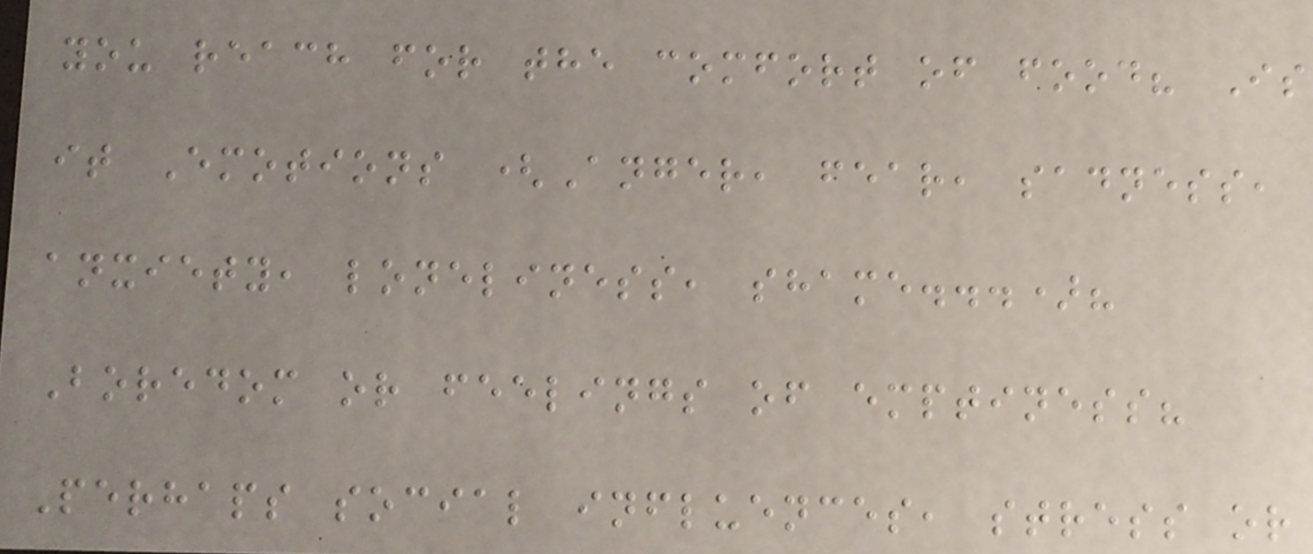you reach for the comfort of food? Is
it Emotions (Anger, fear, sadness,
anxiety, loneliness, shame...)?
Boredom or feelings of emptiness?
Perhaps social influences, stress or
